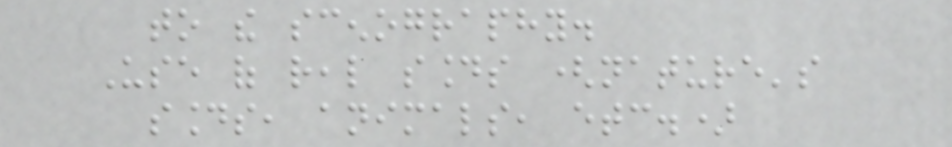to the scenography.
Use of real sounds (nature's
sounds, animals, etc.)
